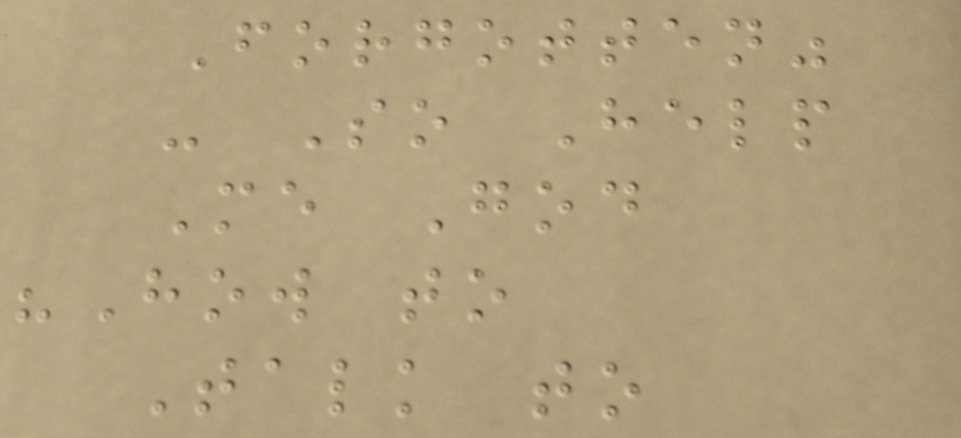Forgotten"
- So Help
Me God
"How to
Talk to
